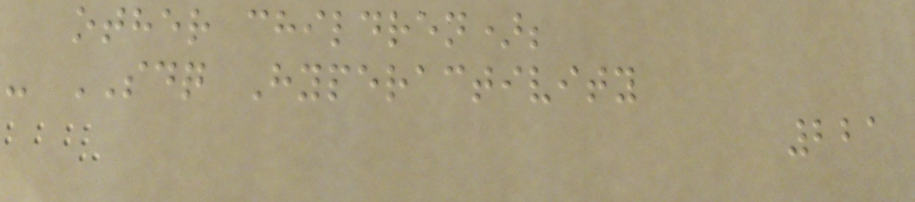other children);
- SDQ Hyperactivity
221
